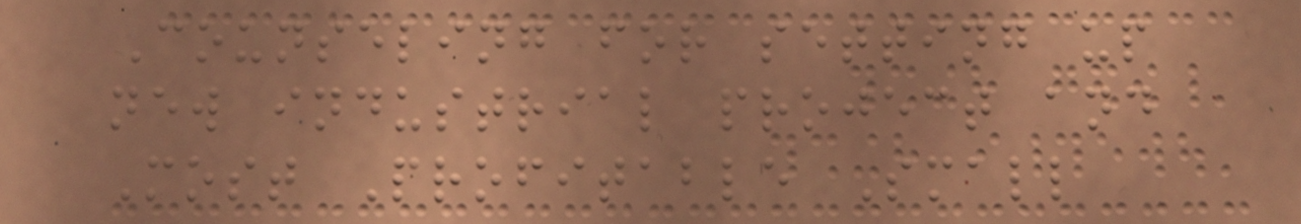Counseling for setting up
new industrial project and
Most Profitable Small
